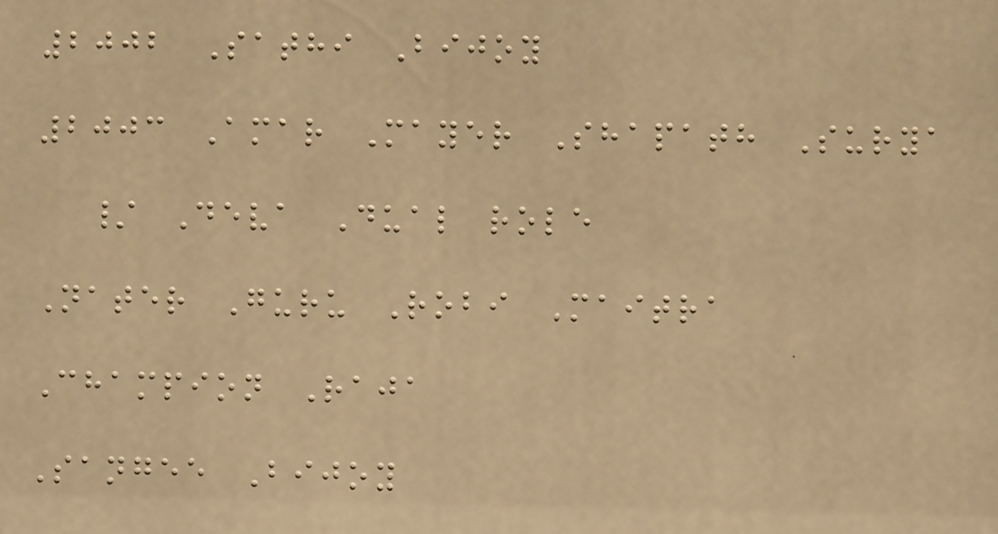2002 Sathi Bijoy
2003 Amar Mayer Shapath Surya
/ Deva Dual role
Nater Guru Robi Maitra
Champion Raja
Sangee Bijoy
